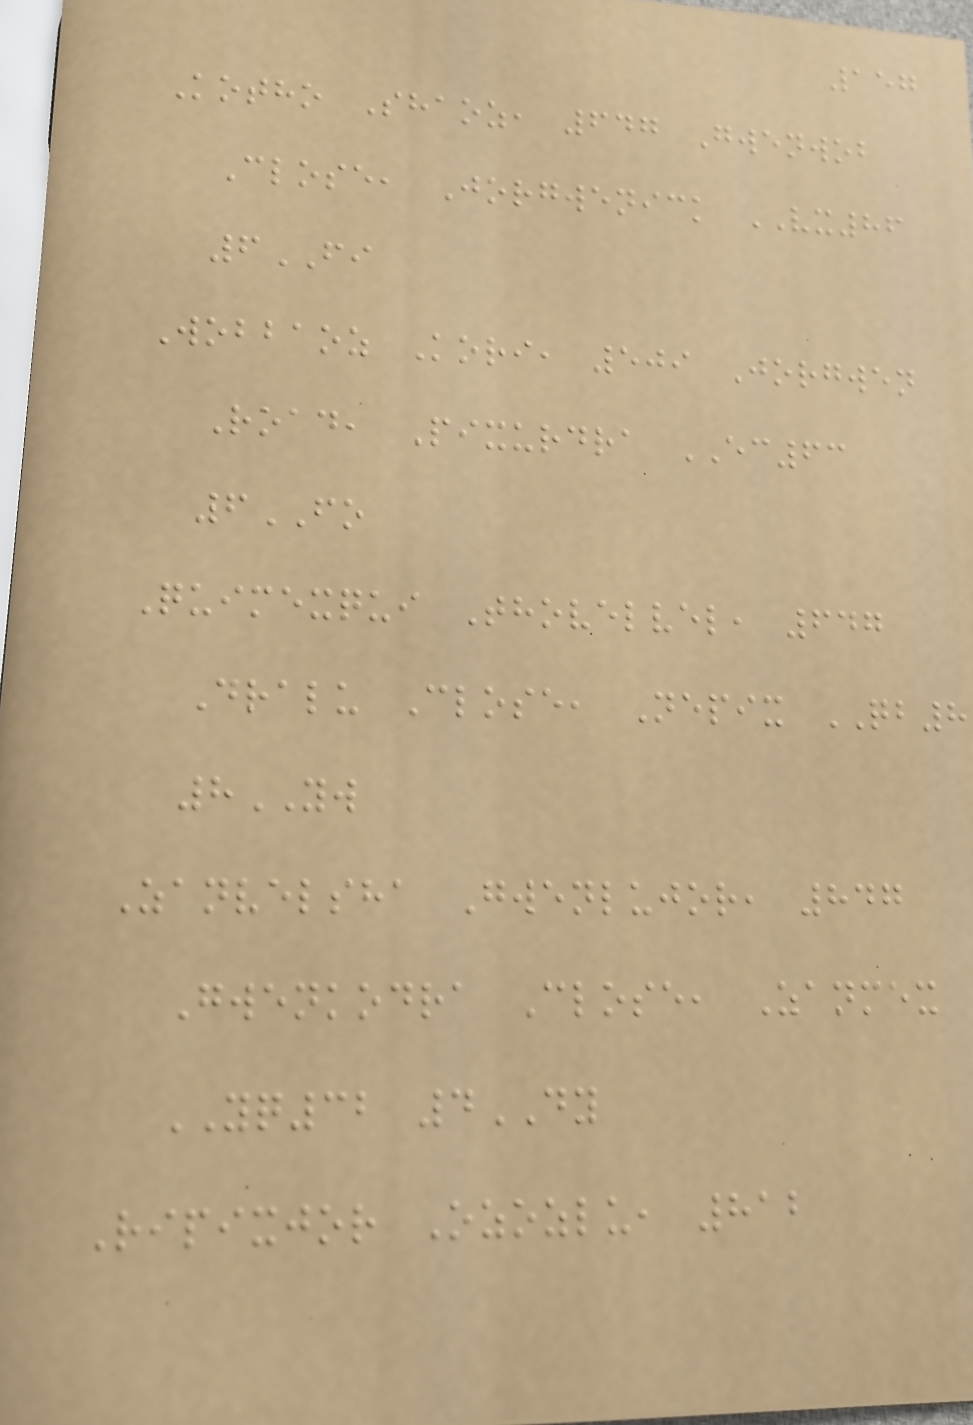157
Kotho Shaoz, 647 Gwenwob
Close, Jorgwenick VX86
6FI
Wobbaoz Kori, 509 Jorgwen
Road, Pixurdra EC63
6FO
Quimexqui Thovelvel, 647
Dralu Close, Nepix QB8
8YW
Zanvelsha Gwenlujor, 847
Gwenkodra Close, Zanmex
YQ32 4DY
Ripixjor Ozozlu, 812
